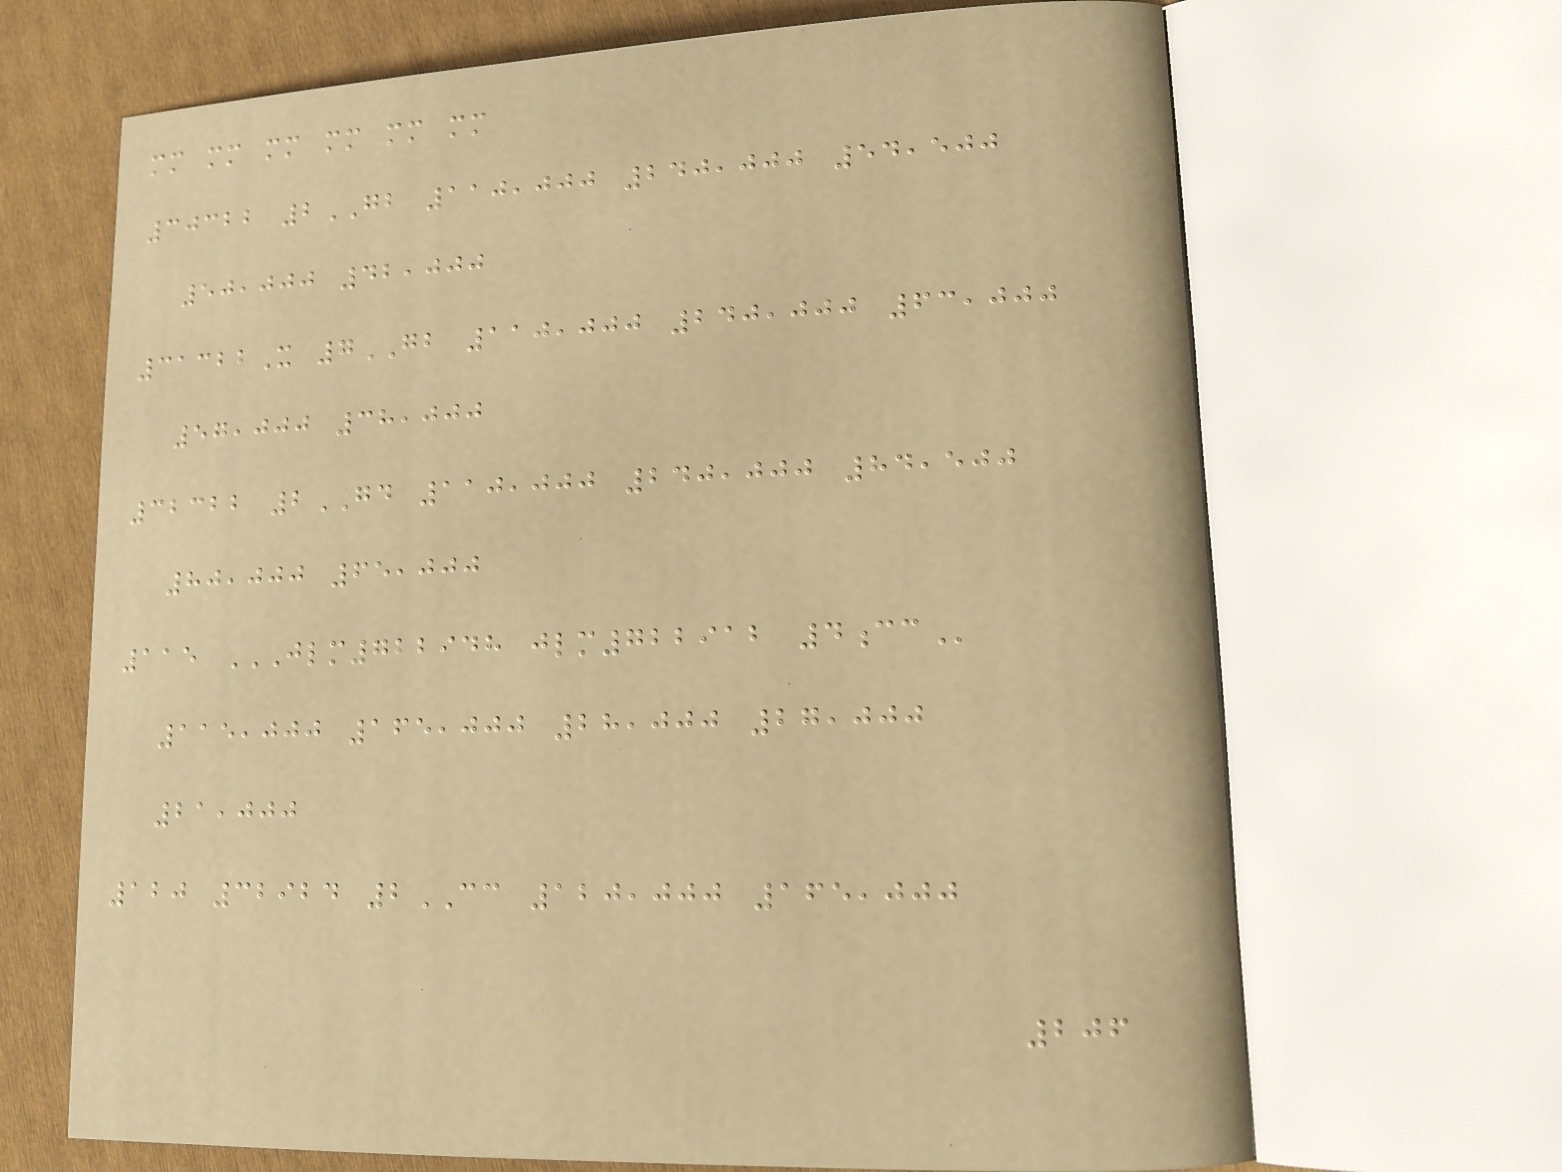mm mm mm mm mm mm
30322 2GB 110,000 240,000 54,500
50,000 42,000
31322X 7GB 110,000 240,000 63,000
57,000 38,000
32322 2GD 110,000 240,000 84,500
80,000 65,000
115 JLM722948 JLM722912 4CC
115,000 165,000 28,000 27,000
21,000
120 32924 2CC 120,000 165,000
206
